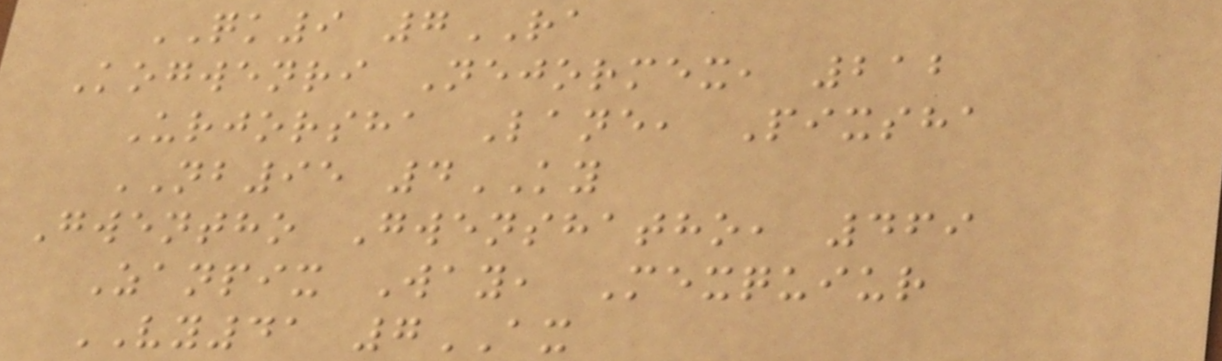QK9 7RA
Kogwenri Nejormex, 212
Urjorsha Lane, Pixsha
NB95 4KY
Gwentho Gwenshatho, 469
Zanpix Way, Mexquiur
VY41 7AX
